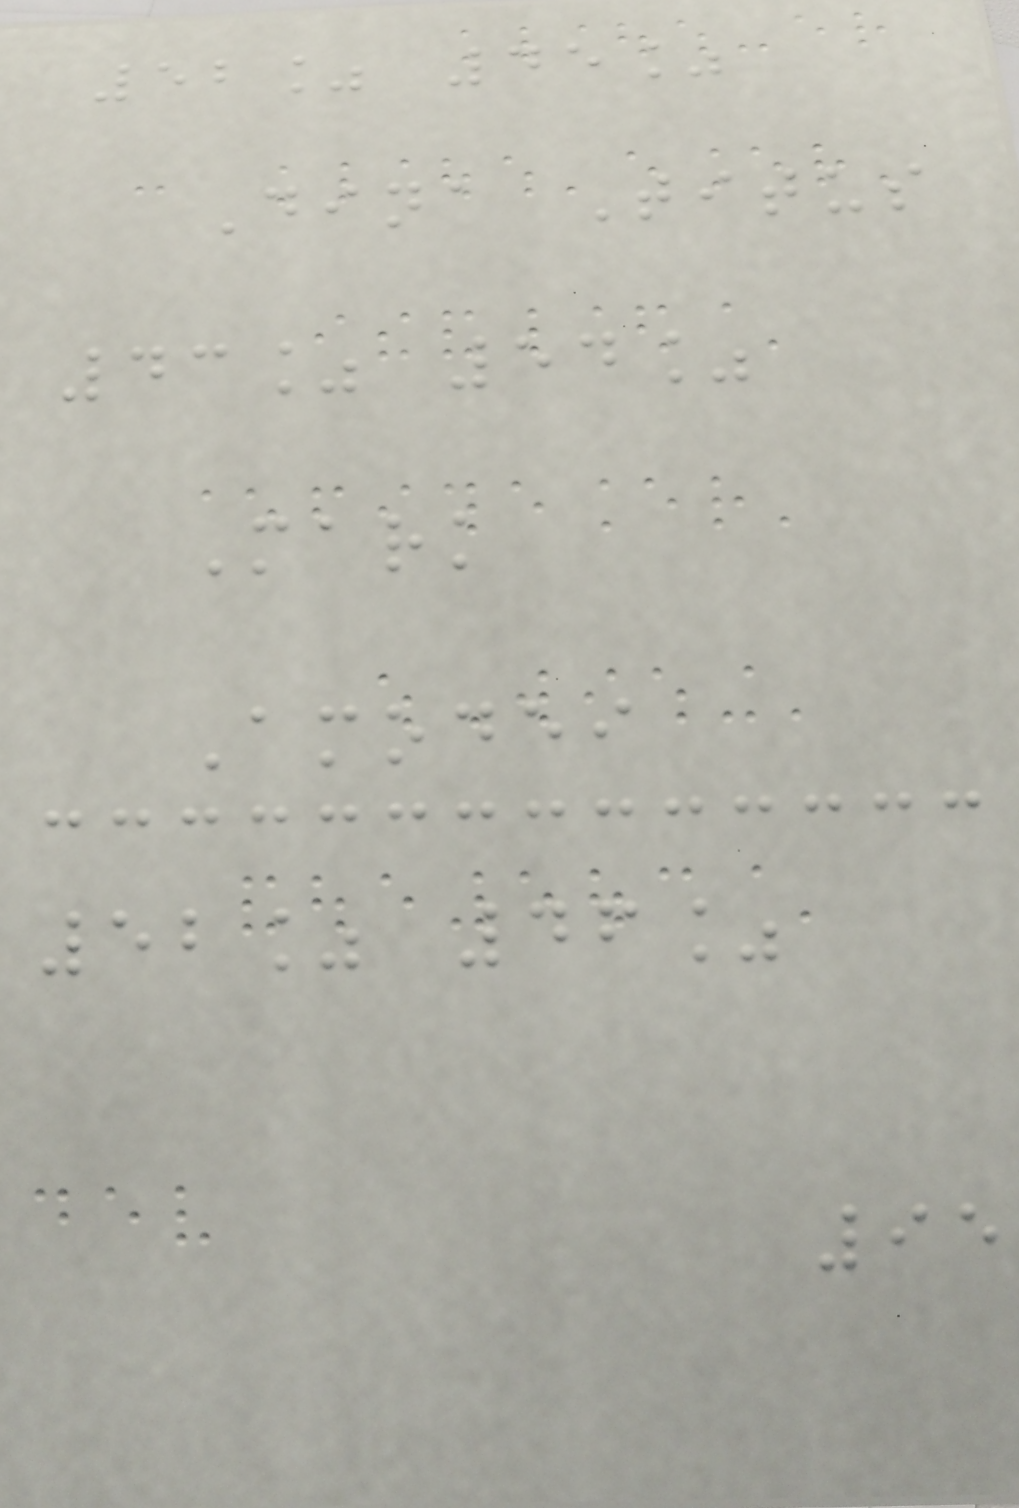52% 45%
Dina Titus
43% 54%
Mark
Amodei
52% 46%
95
